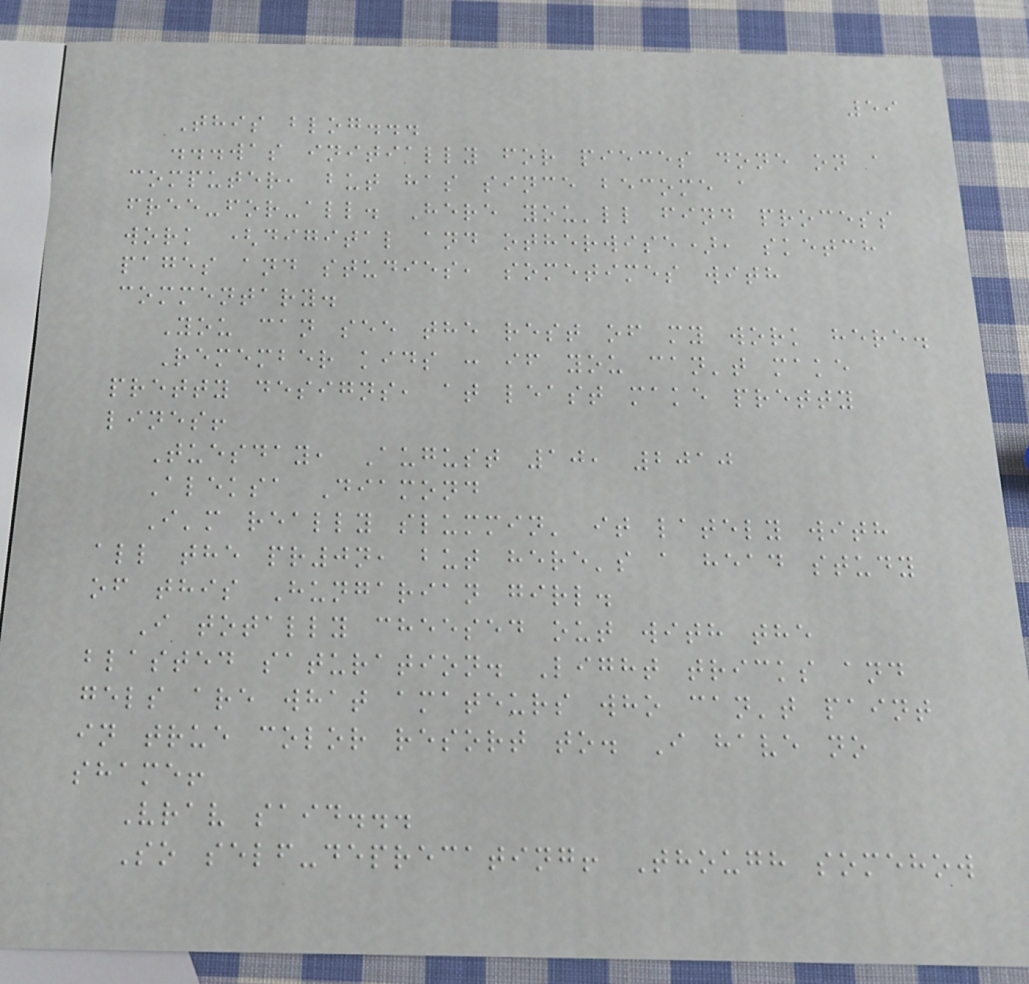59
This blog...
...was initially for pieces done on a
computer, but has since become a
free-for-all. Here you'll find process
work (digital and otherwise), sketch
pages and studies, sometimes with
commentary.
You can see the rest of my work here.
Remember kids : if you can't make
pretty designs, at least make pretty
lines!
Tuesday, August 10, 2010
Aleksa Diamond
I'm really slummin' it lately with
all the pr0n, but here's a head study
of this Hungarian girl.
I totally cheesed out with the
blasted saturation. Light tricks and
gels are what amateurs who can't paint
in true color resort to. I have no
shame!
Vrav said...
So self-deprecating! Though somehow
